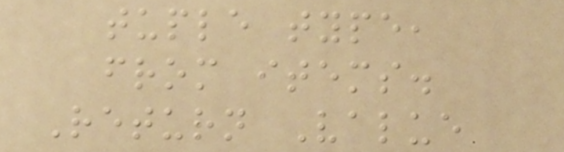tuple type,
from items.
Return Value
